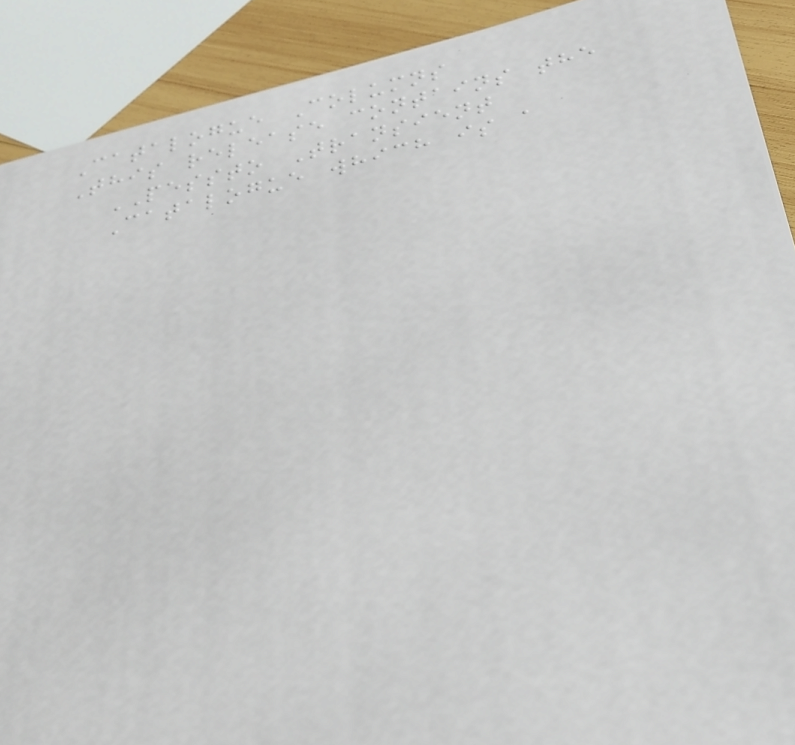Catalogue Columns
This release contains the
PESSTO Transient
Catalogue which is a
